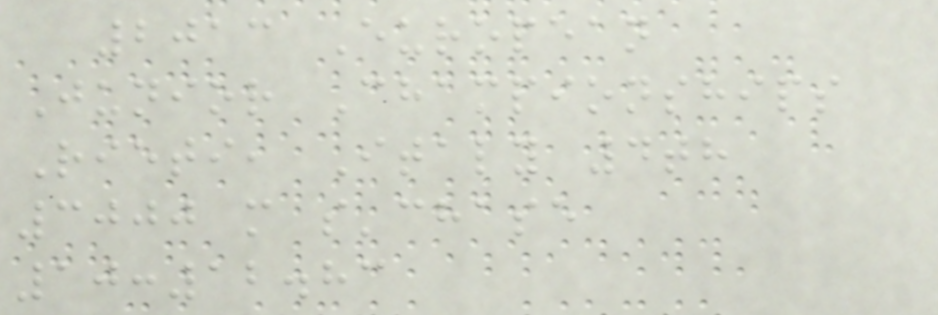2013 European
Junior Championships
Rieti, Italy 4th
3000 m s'chase
10:12.83
